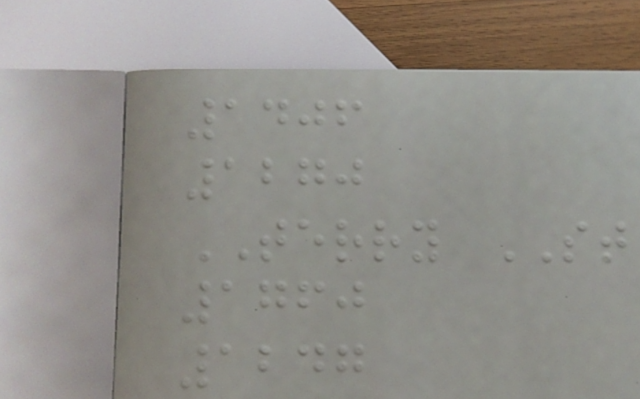1406
1270
TERRY ST
1760
1247
